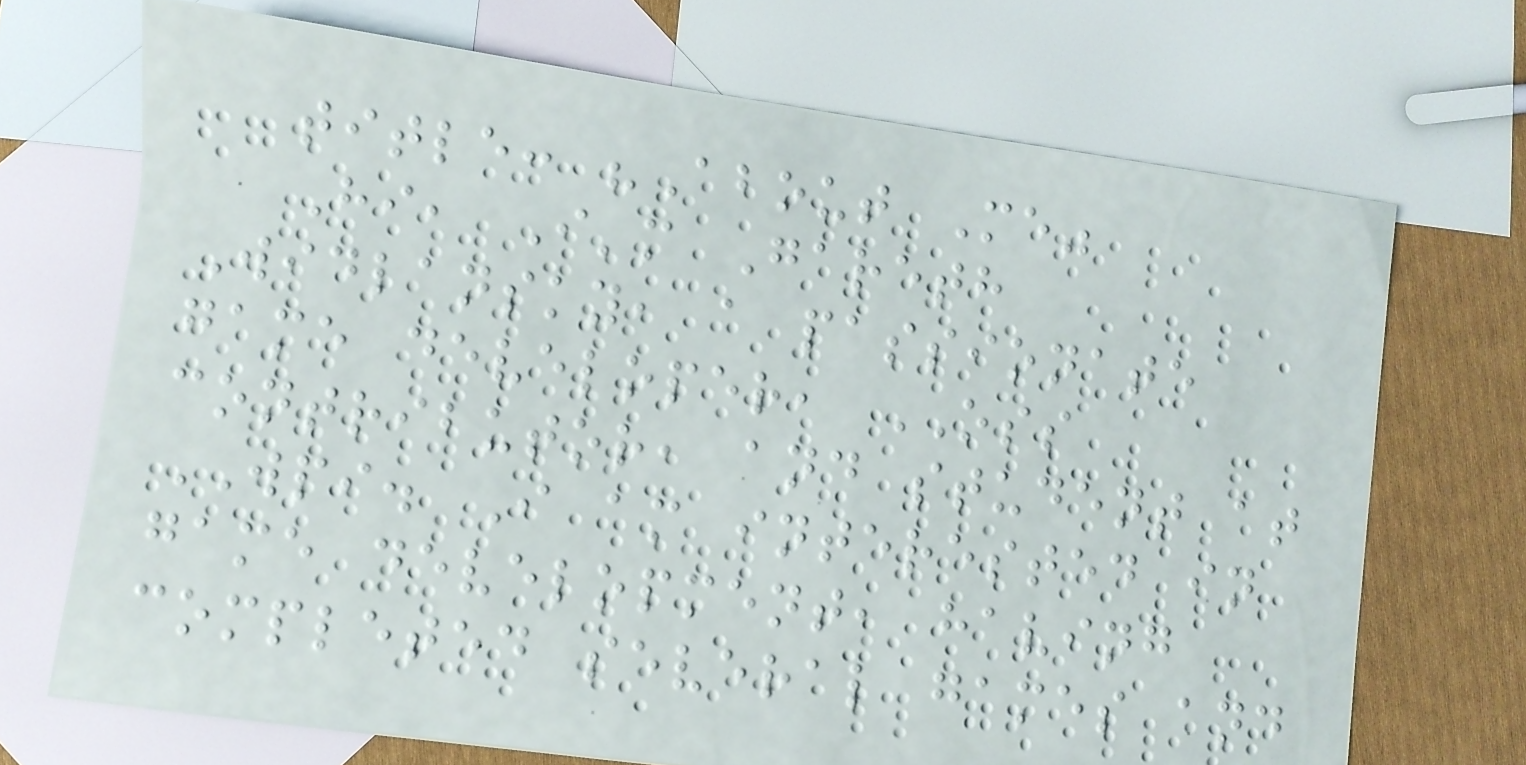title: "About Me"
Hi, I'm Gareth
Widlansky, a passionate
game developer, OSS
contributor, and student at
WPI. I am interested in
game development, having
completed several games and
